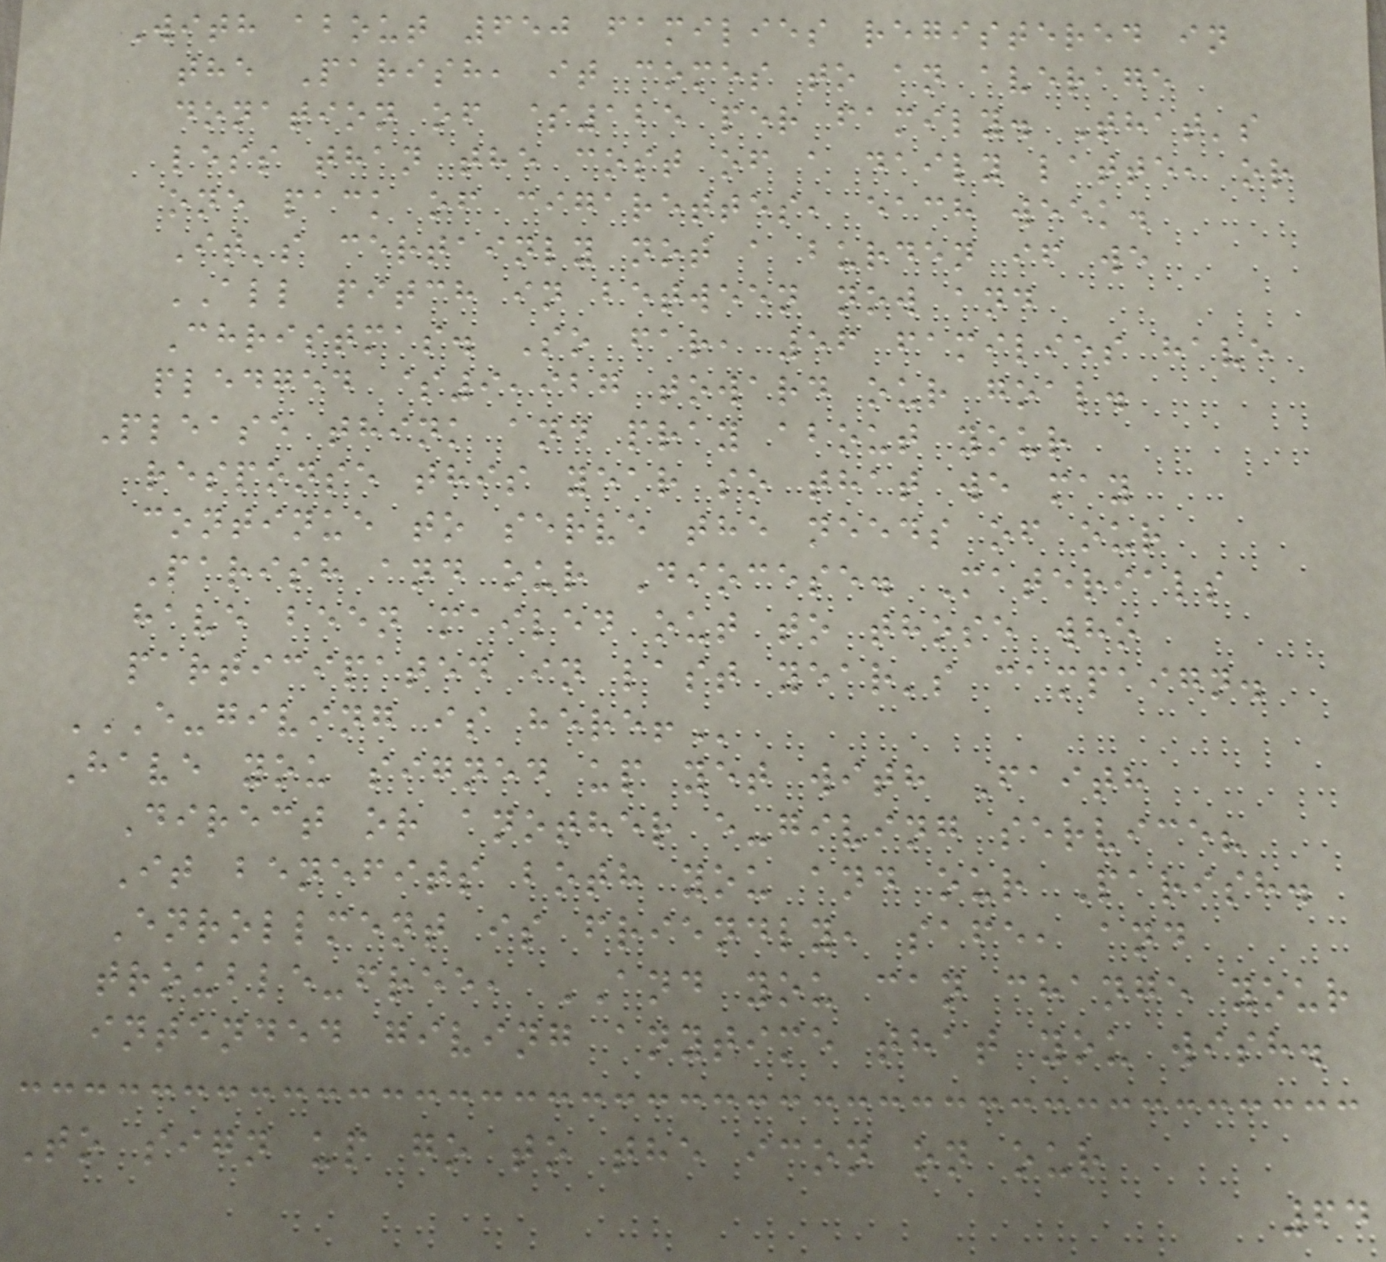With about 650 families registered in
the Parish, it comes to an average
donation of $125 per family. That's
less than the cost of a daily latte, or
one pack of cigarettes, each week.
It's certainly not a burden if we
ALL pitch in between now and
Christmas. So far, 56 families have
pledged $9,927 toward our goal.
Please think and pray about your
response this year so that we may
continue to serve the needs of our
Parish and our Diocese. Materials
have been mailed out to those who
participated in last year's campaign.
E-GIVING IS HERE!
Have you signed up yet with Faith
Direct or another e-giving service?
It benefits both you and our Parish.
Enrollment is friendly, safe, and
trouble-free, AND you can change your
intended giving anytime that you wish.
To sign up go to the icon on our
64
